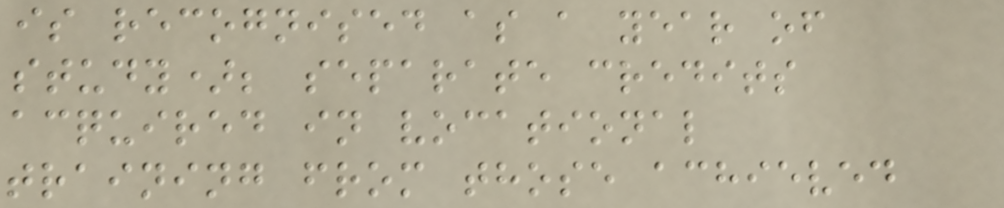is recognised as a year of
study); separate credits
acquired in vocational
training from those achieved
